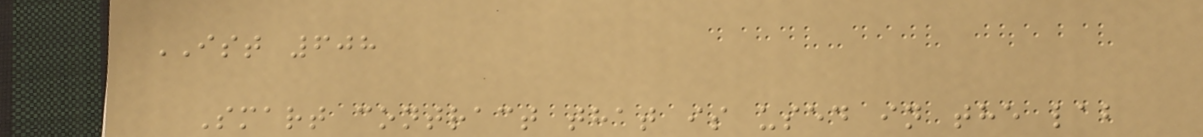IST 608
Smart contract that is used in the lab
